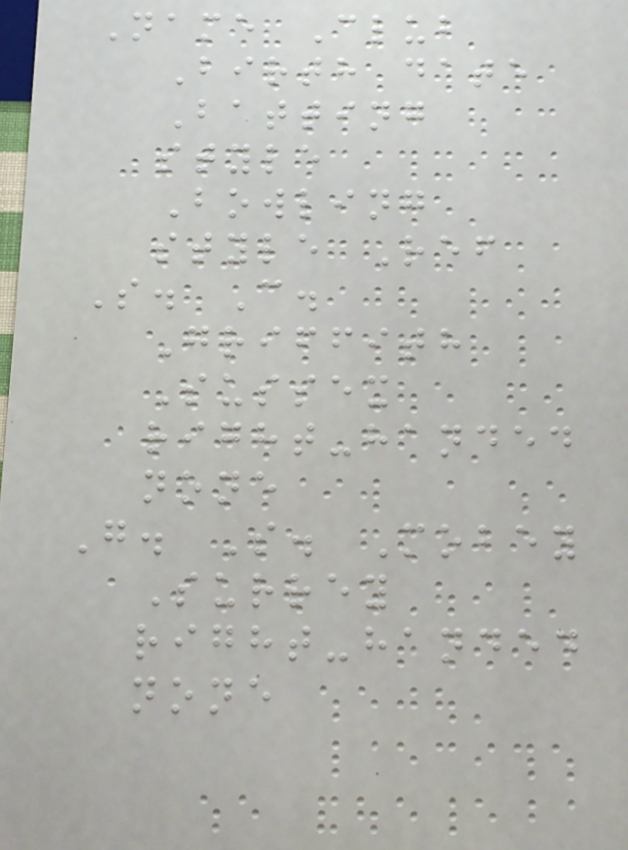Name Club
Birth date
Batting
style
Bowling
style Ref
S. C.
Griffith
Sussex
right-handed
none
G. S. Mobey
Surrey
right-handed
none
